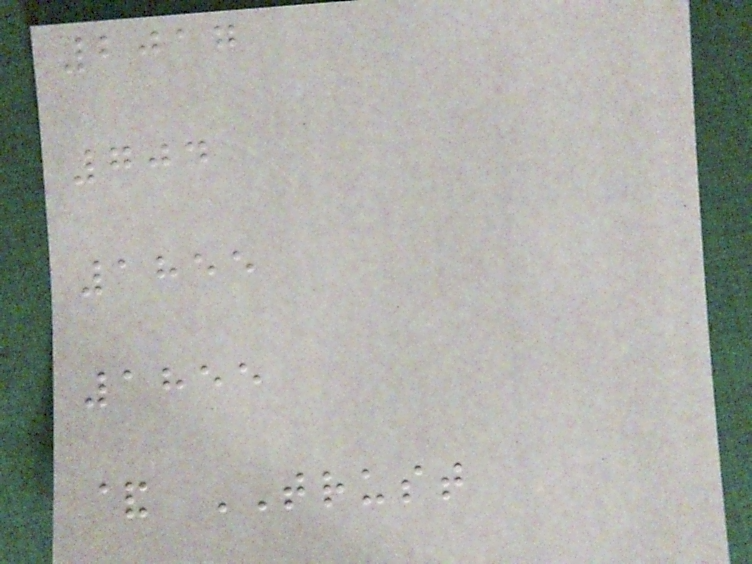2017
704
1855
1855
& TRUST
